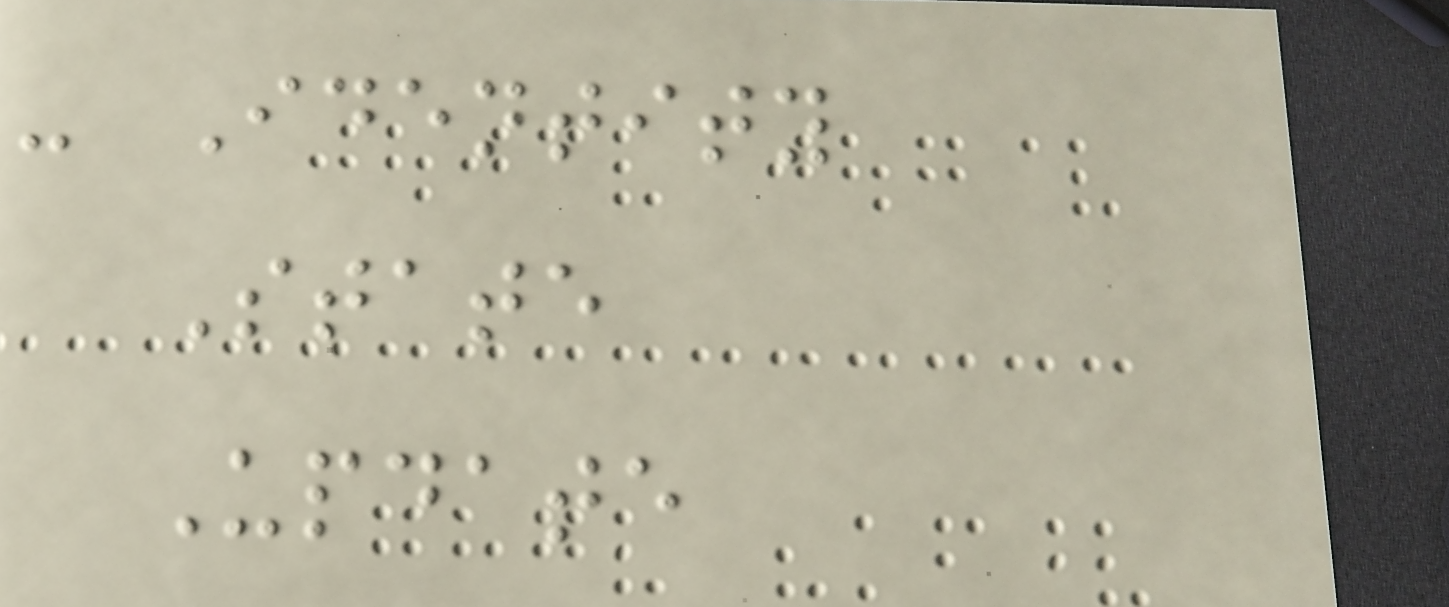- Identity
State
Update
